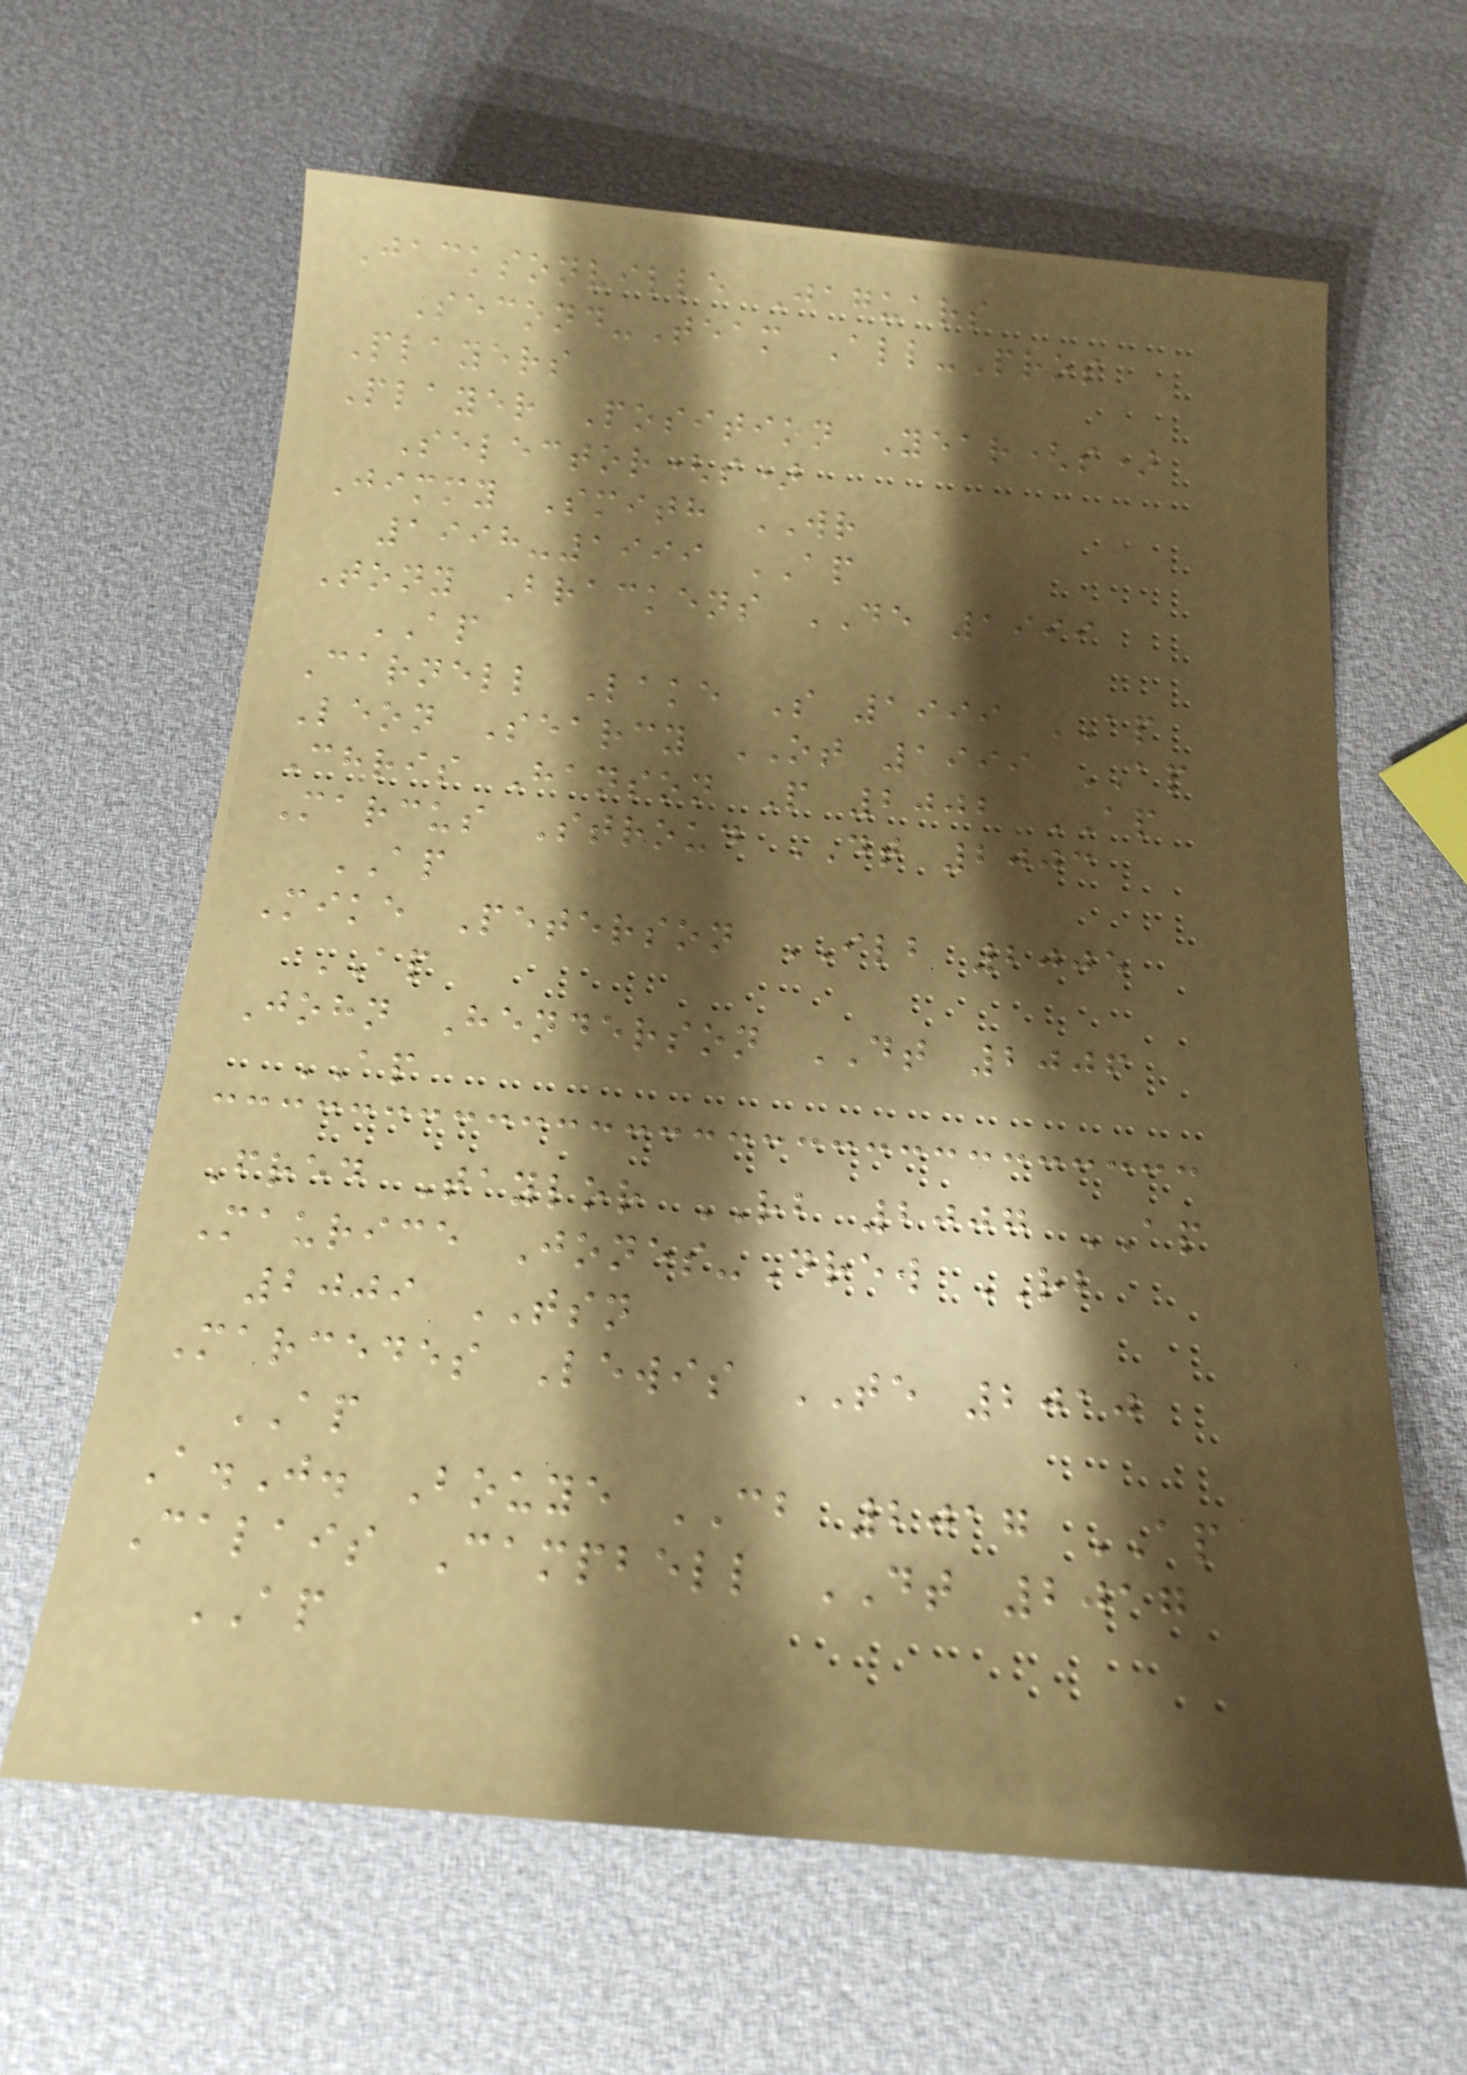Jacksonville Jaguars
Second-Team All-Pros
Players
Player Position Year(s)
Selector(s)
Jimmy Smith WR
1998-1999 AP
Tony Brackens DE 1999
AP
Carnell Lake S 1999 AP
Leon Searcy OT 1999 AP
Chris Hanson P 2002 AP
Marcus Stroud DT 2003
AP
Mike Peterson ILB 2005
AP
John Henderson DT 2006
AP
Fred Taylor RB 2007 AP
Maurice Jones-Drew RB
2009 TSN
Marcedes Lewis TE 2010
AP
A.J. Bouye CB 2017 AP
Calais Campbell DT 2017
AP
